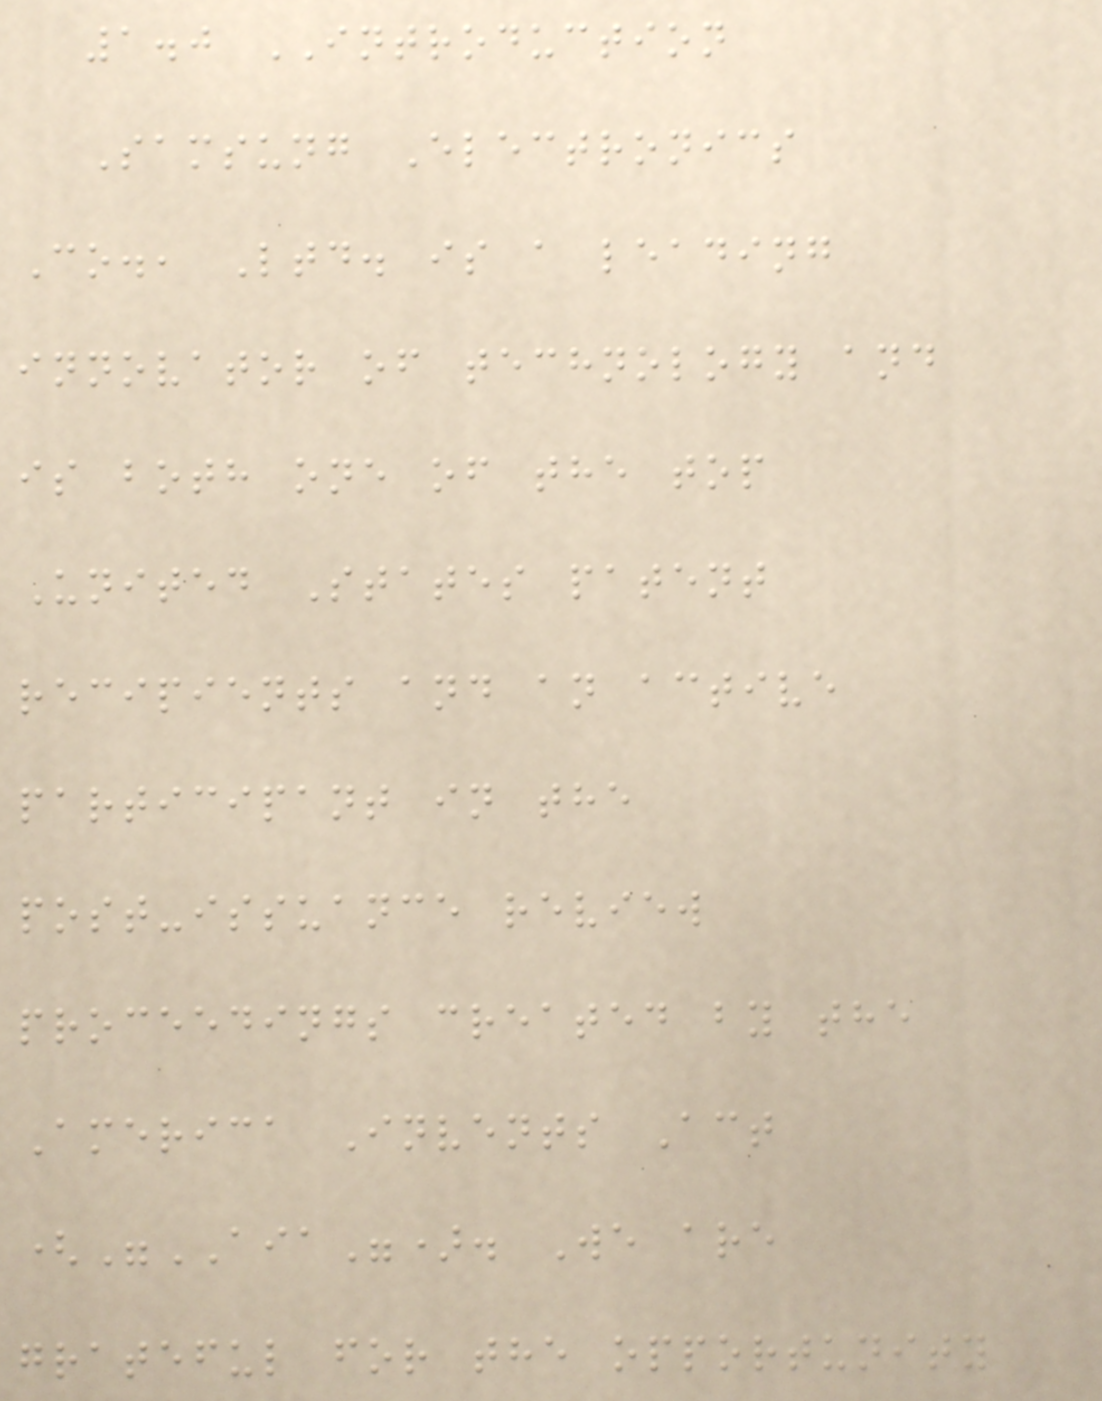1.0 INTRODUCTION
Samsung Electronics
Co., Ltd. is a leading
innovator of technology and
is both one of the top
United States patent
recipients and an active
participant in the
post-issuance review
proceedings created by the
America Invents Act
("AIA"). We are
grateful for the opportunity
